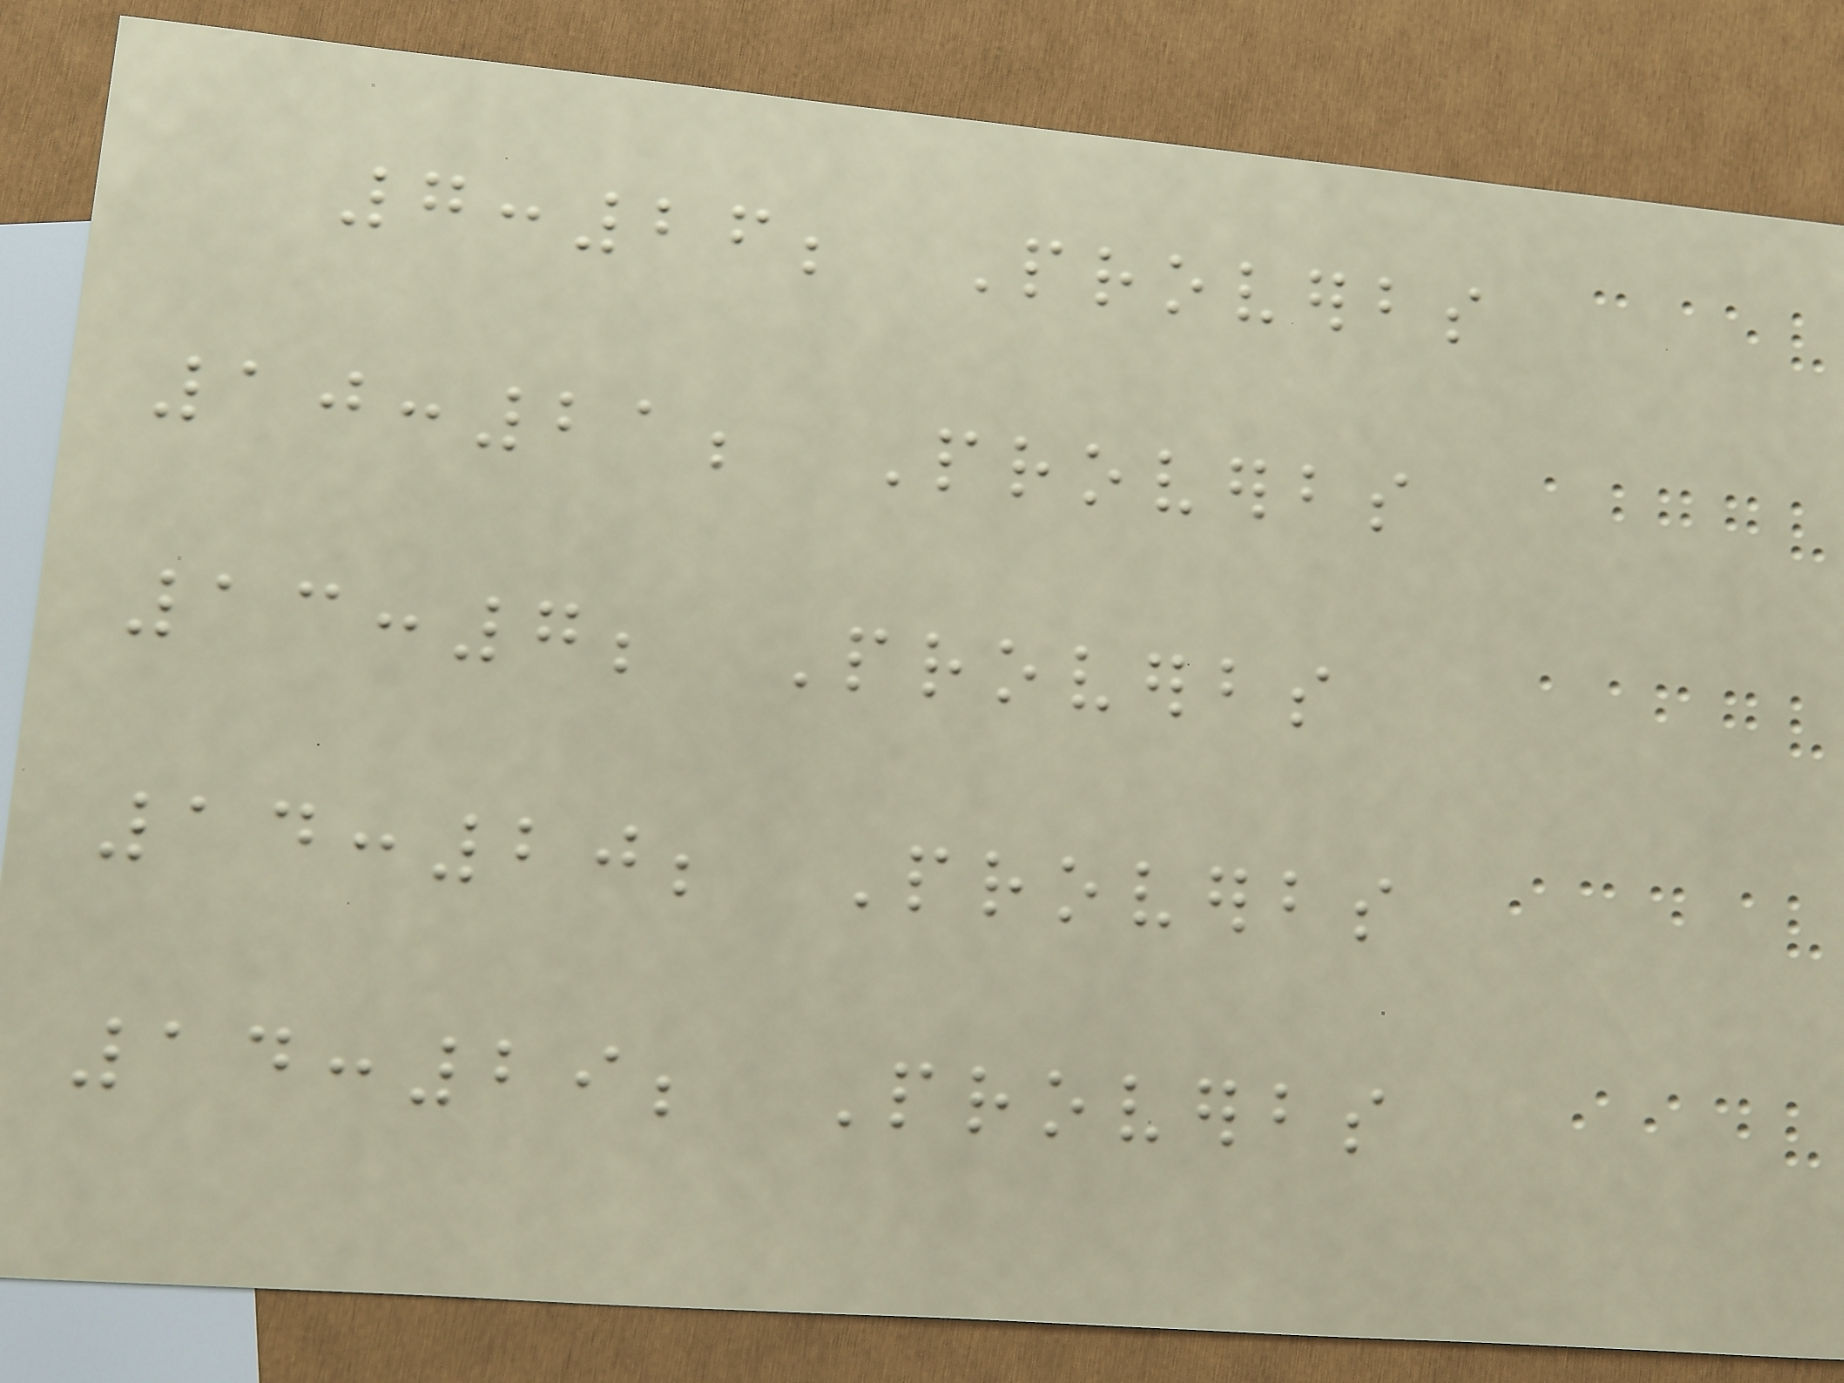7:26; Proverbs
10:21; Proverbs
13:7; Proverbs
14:20; Proverbs
14:29; Proverbs
